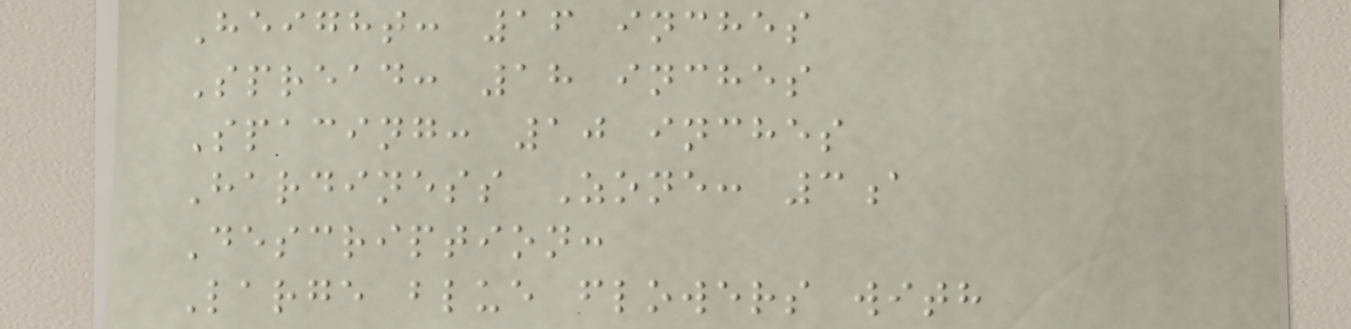Height: 16 inches
Spread: 18 inches
Spacing: 10 inches
Hardiness Zone: 3a
Description:
Large blue flowers with
